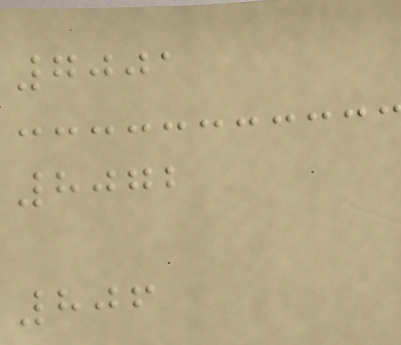7001
8072
806
